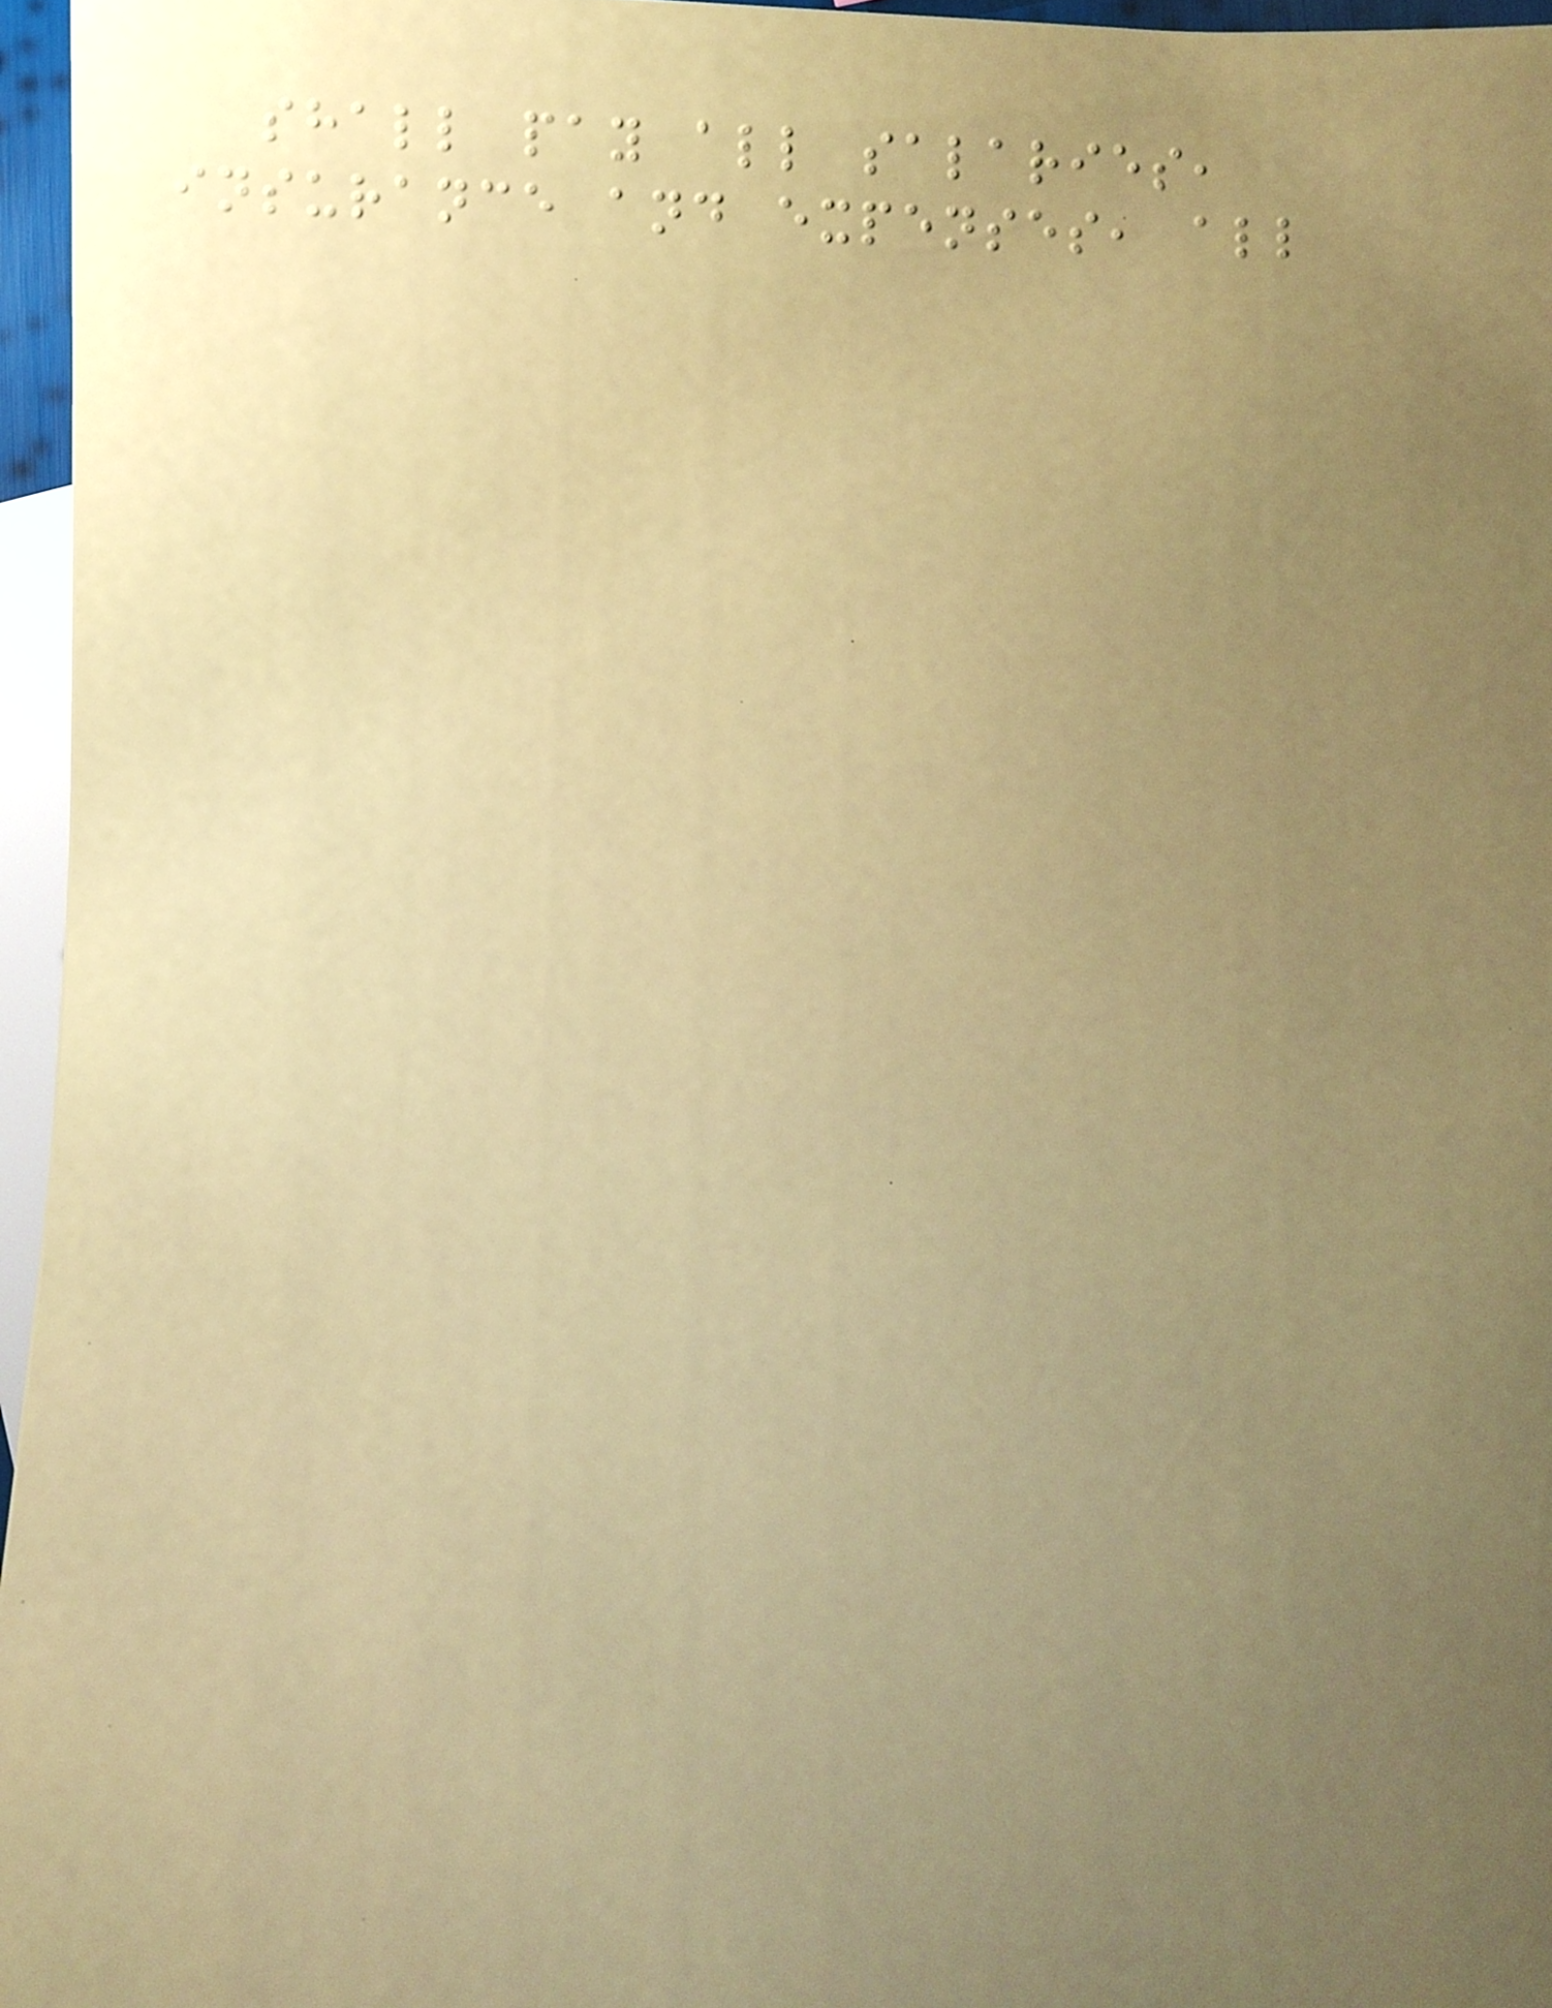shall pay all salaries,
insurance and expenses, all
